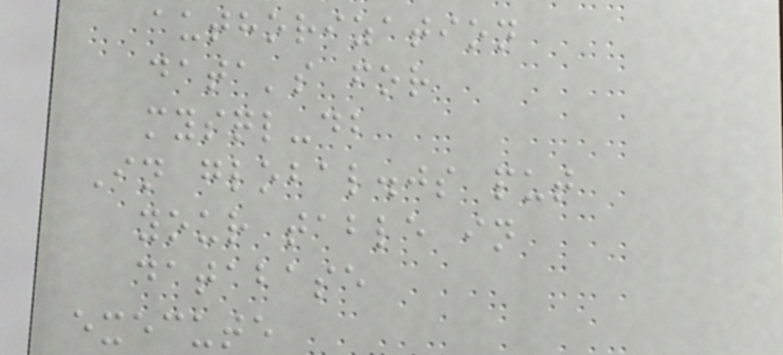authorization
data's for
mysql-db
In global.js put
your table in
database
execute
